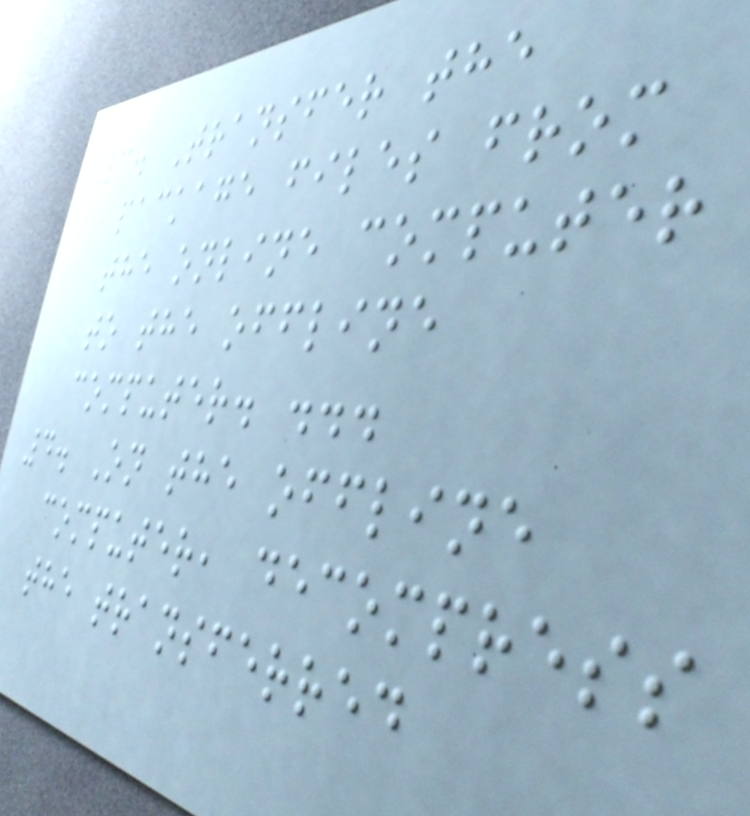3. Transfer the
package files from
the online computer
to the offline
computer. ...
4. On the offline
computer, decompress
the transferred
